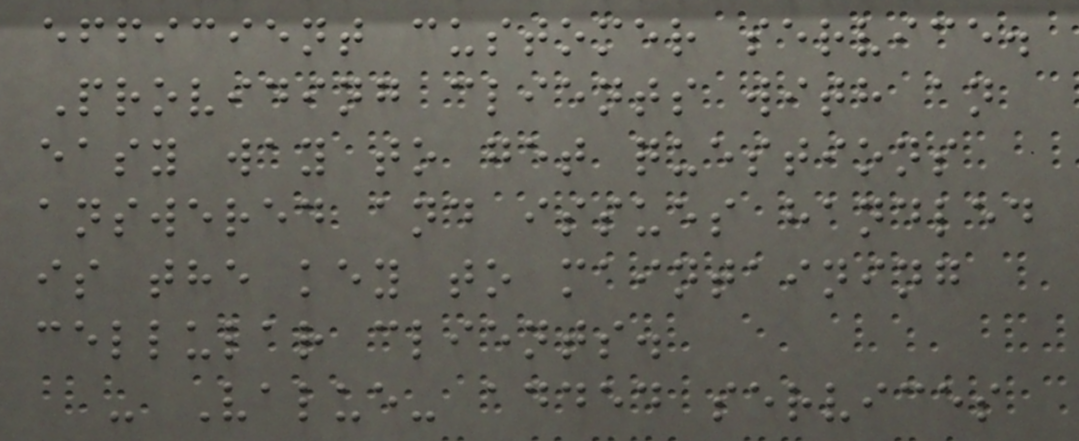efficient customer service.
Providing clients with an
easy way to get questions
answered and issues handled
is the key to maintaining
cellular clients.
- Value- added services
